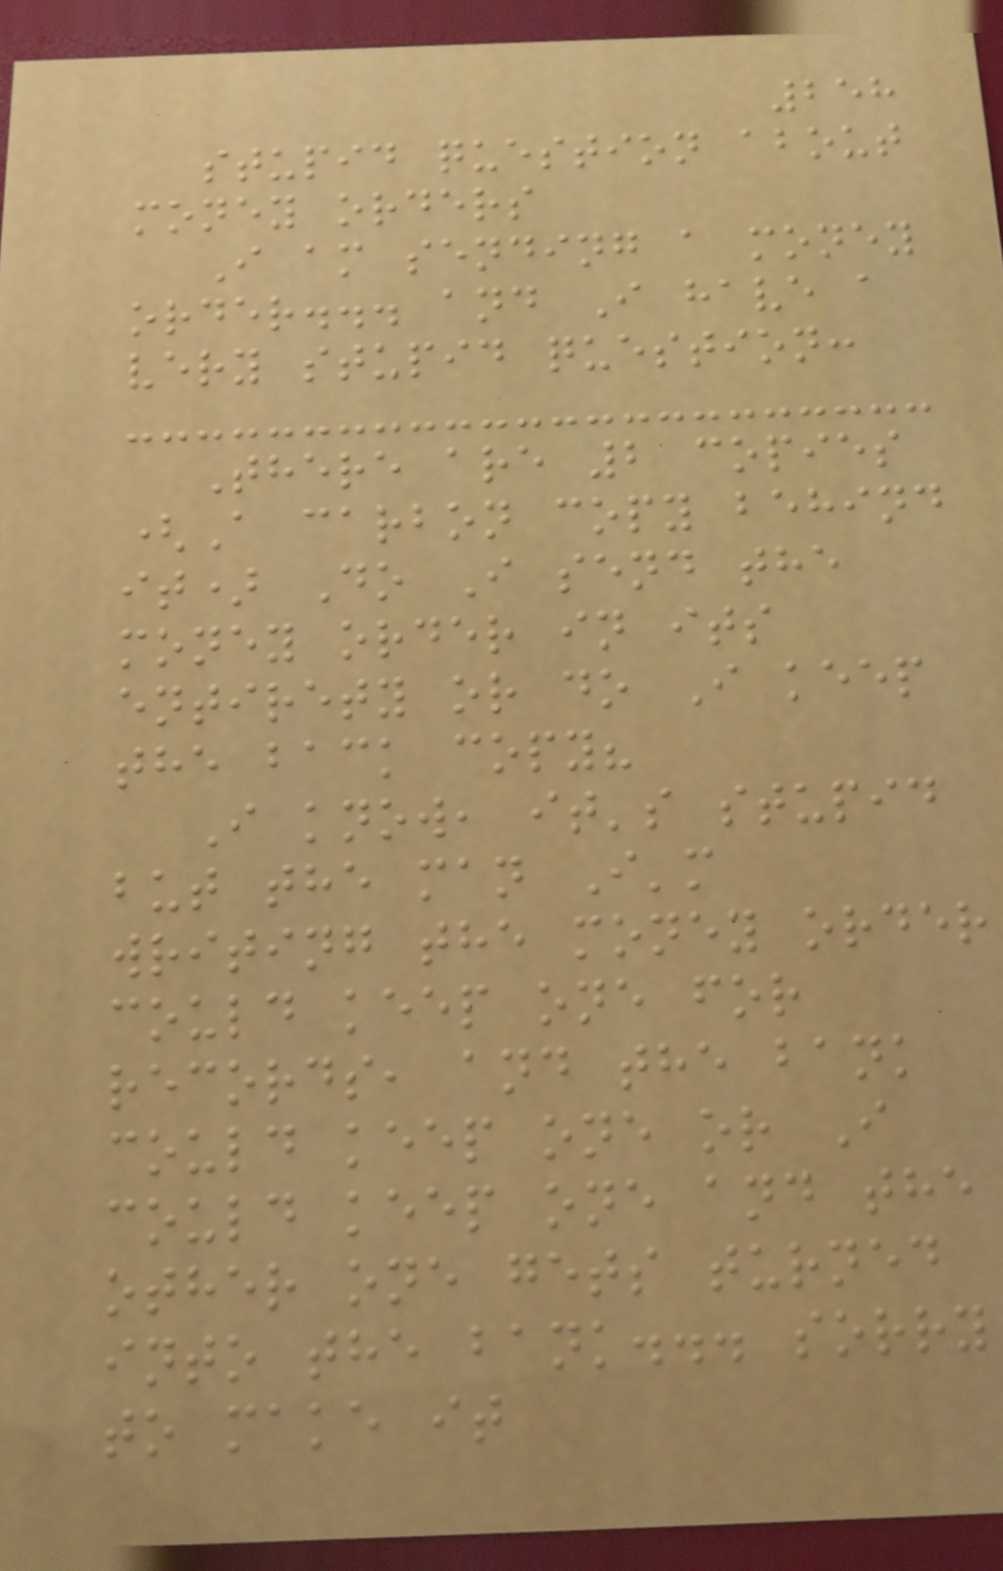258
stupid question about
money orders
I am sending a money
order... and I have a
very stupid question:
There are 2 copies
(A carbon copy behind
it) Do I send the
money order in its
entirety or do I keep
the back copy?
I know, it's stupid
but the man I'm
writing the money order
could keep one for
records, and the bank
could keep one or I
could keep one and the
other one gets turned
into the bank... sorry
to make it
